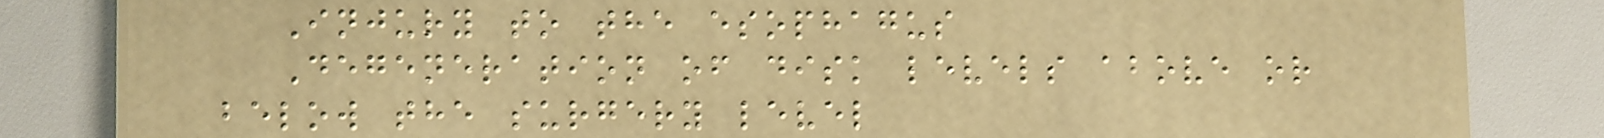Injury to the esophagus
Degeneration of disk levels above or
below the surgery level
